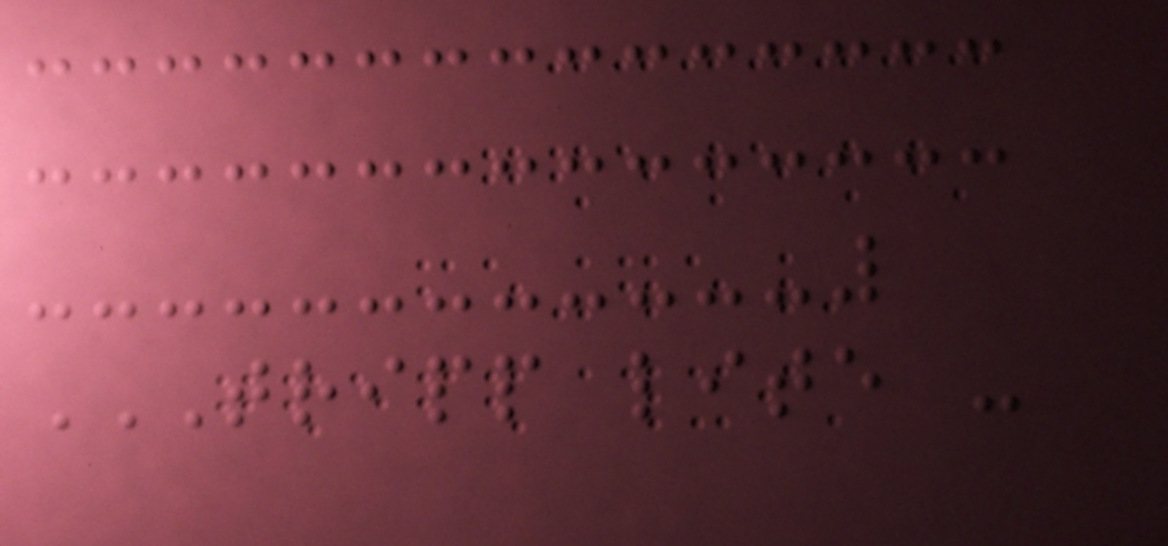TRIPP LITE -
